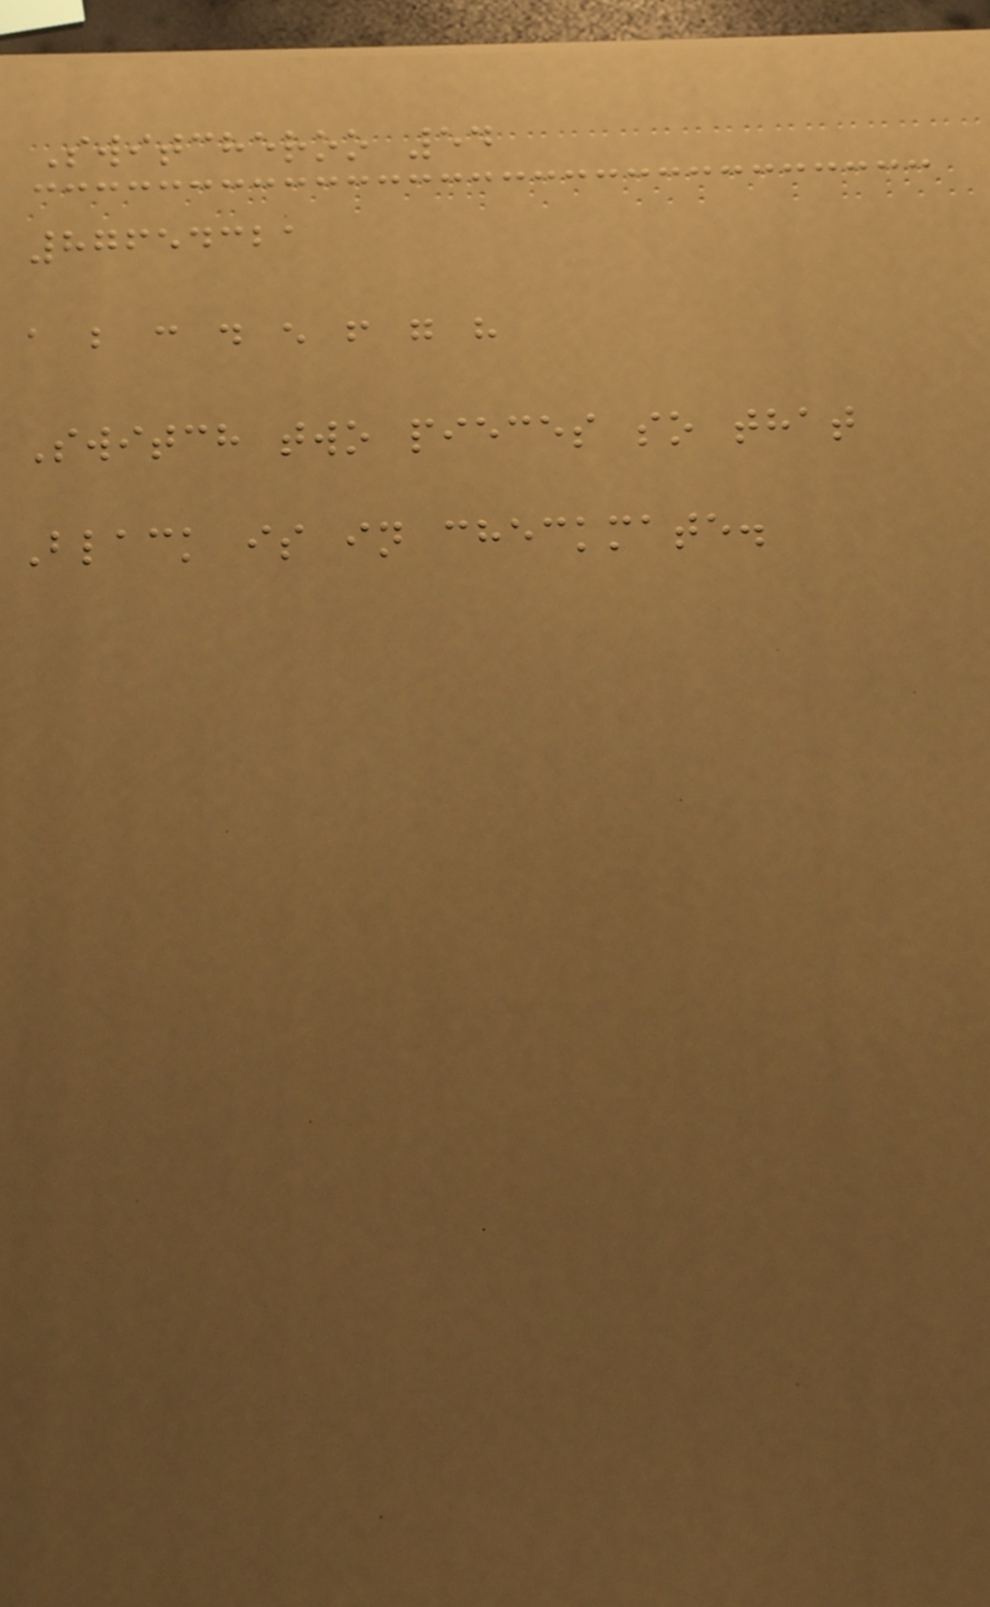Switcheroo 54
87654321
a b c d e f g h
Switch two pieces so that
Black is in checkmate.
